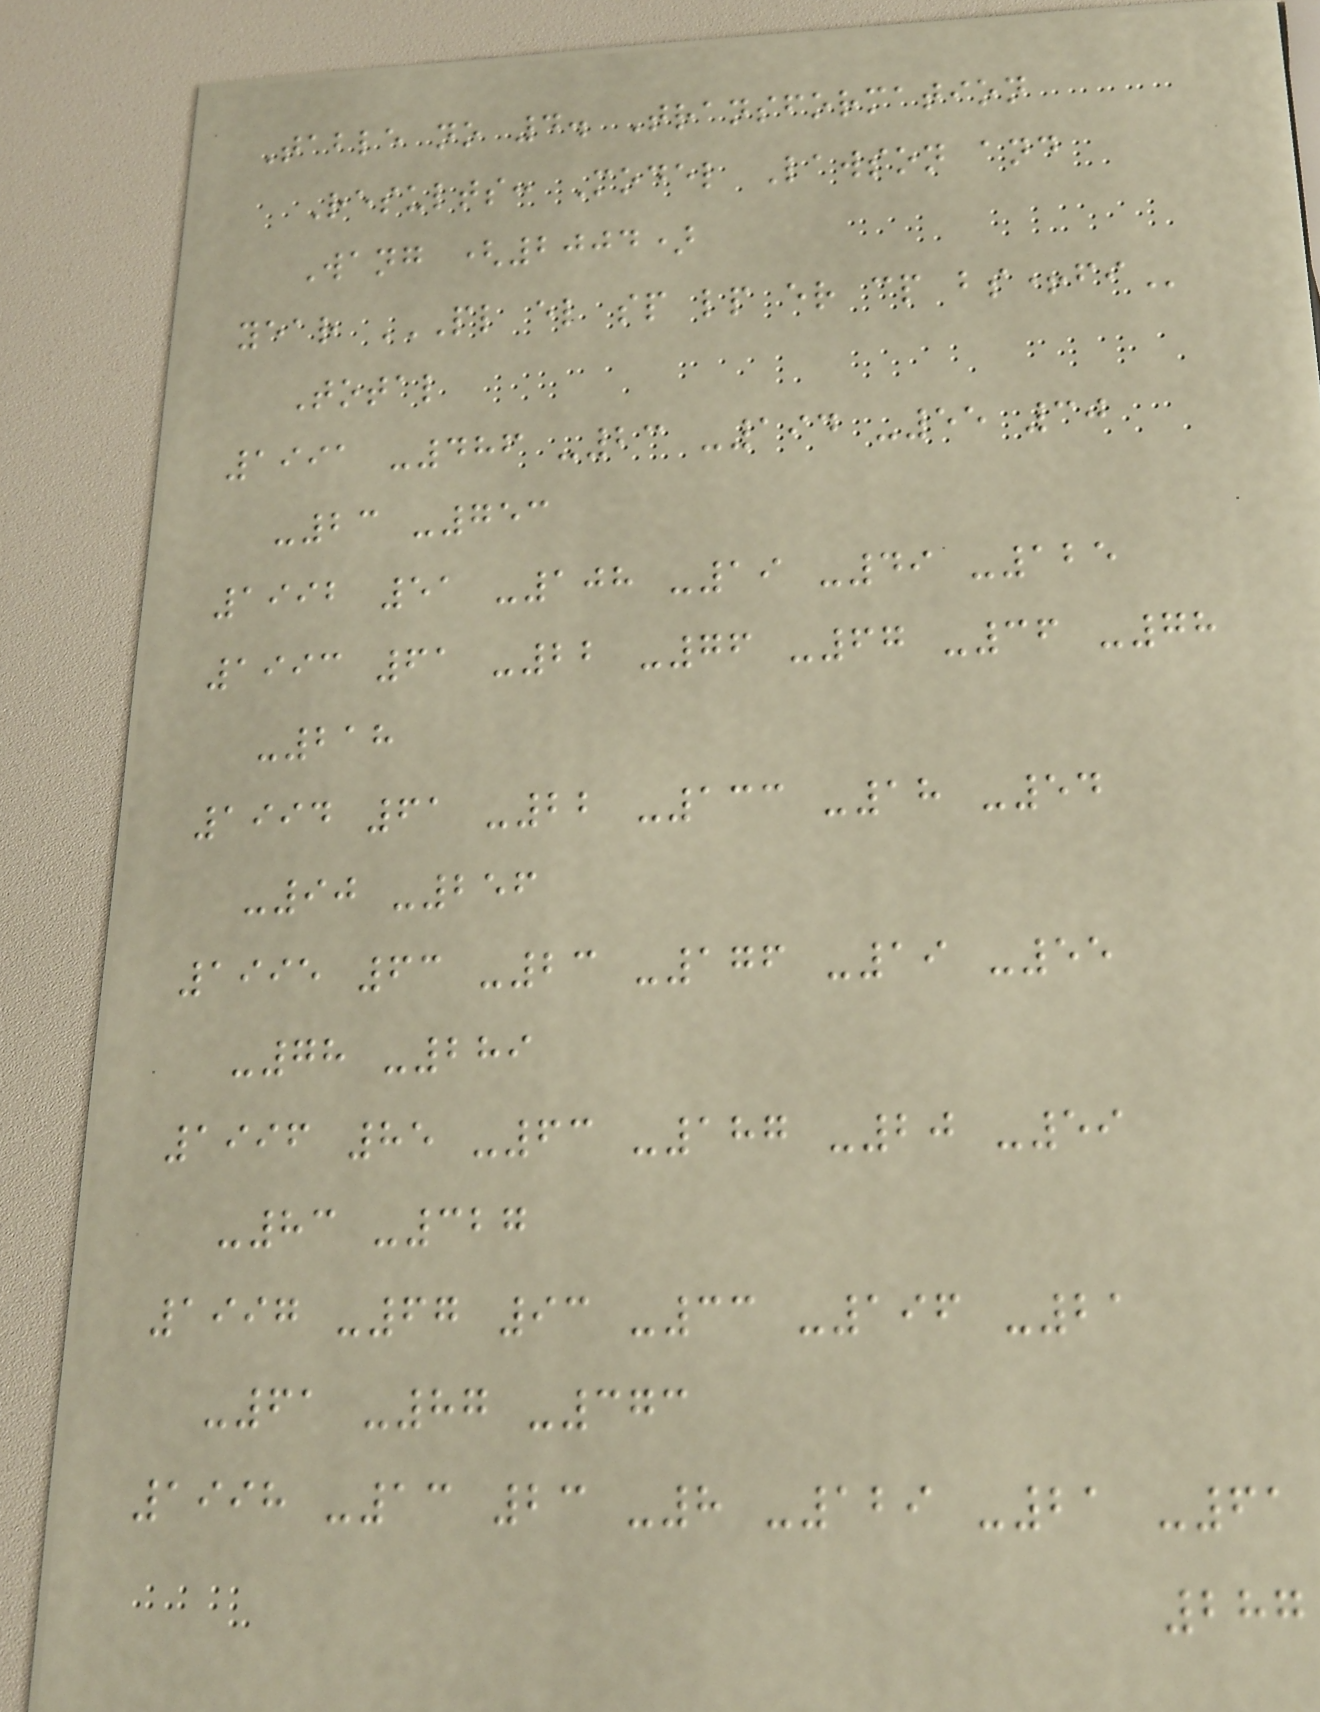Table no 4. Transformation
Results: Model Lawson and
Wang (2004)
year PL EL SP LP ER CP BS+FI
Total
1991 -486 -23 -194 -55 30
-23 -753
1992 51 -108 -19 -49 -125
1993 61 -22 -76 -67 -36 -78
-218
1994 61 -22 -133 -18 -54
-90 -256
1995 63 -23 -176 -19 -55
-78 -289
1996 85 -63 -187 -20 -59
-83 -327
1997 -67 93 -33 -196 -21
-61 -87 -373
1998 -13 23 -8 -129 -21 -61
287
